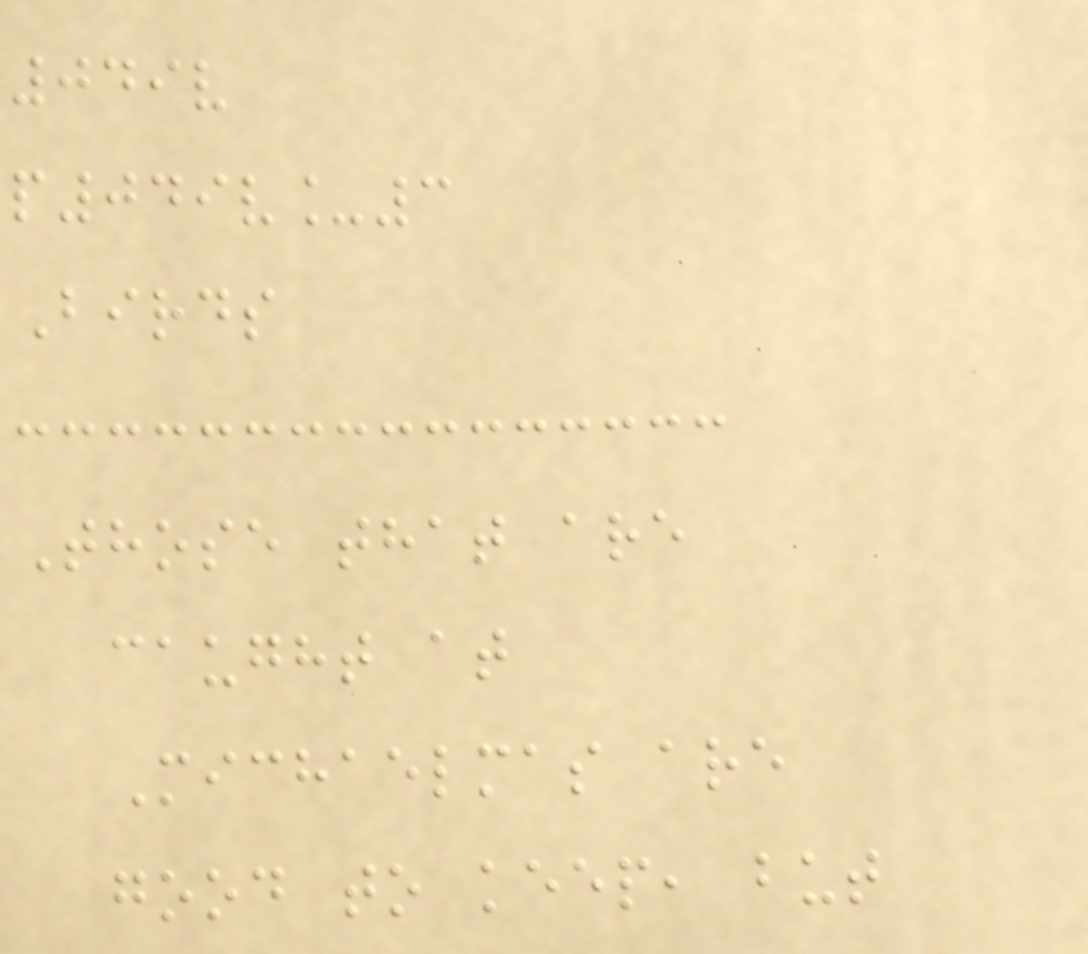049v
p049v_3
Birds
Those that are
caught at
Michaelmas are
good to keep, but
